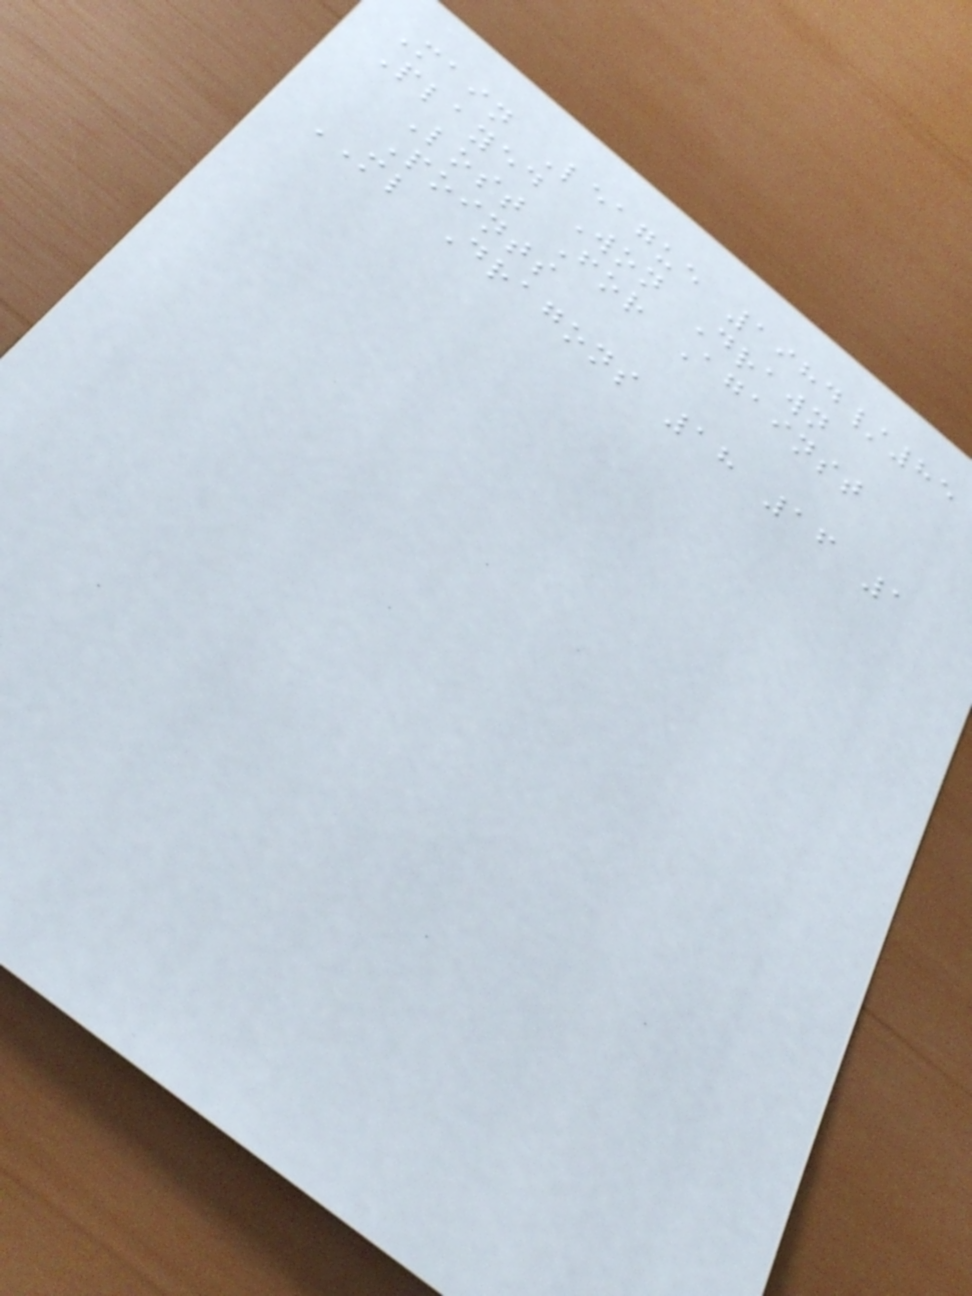Main League 1984/85
Played Won Drawn
Lost For Against
Points
ML Dragons 18 16 1
